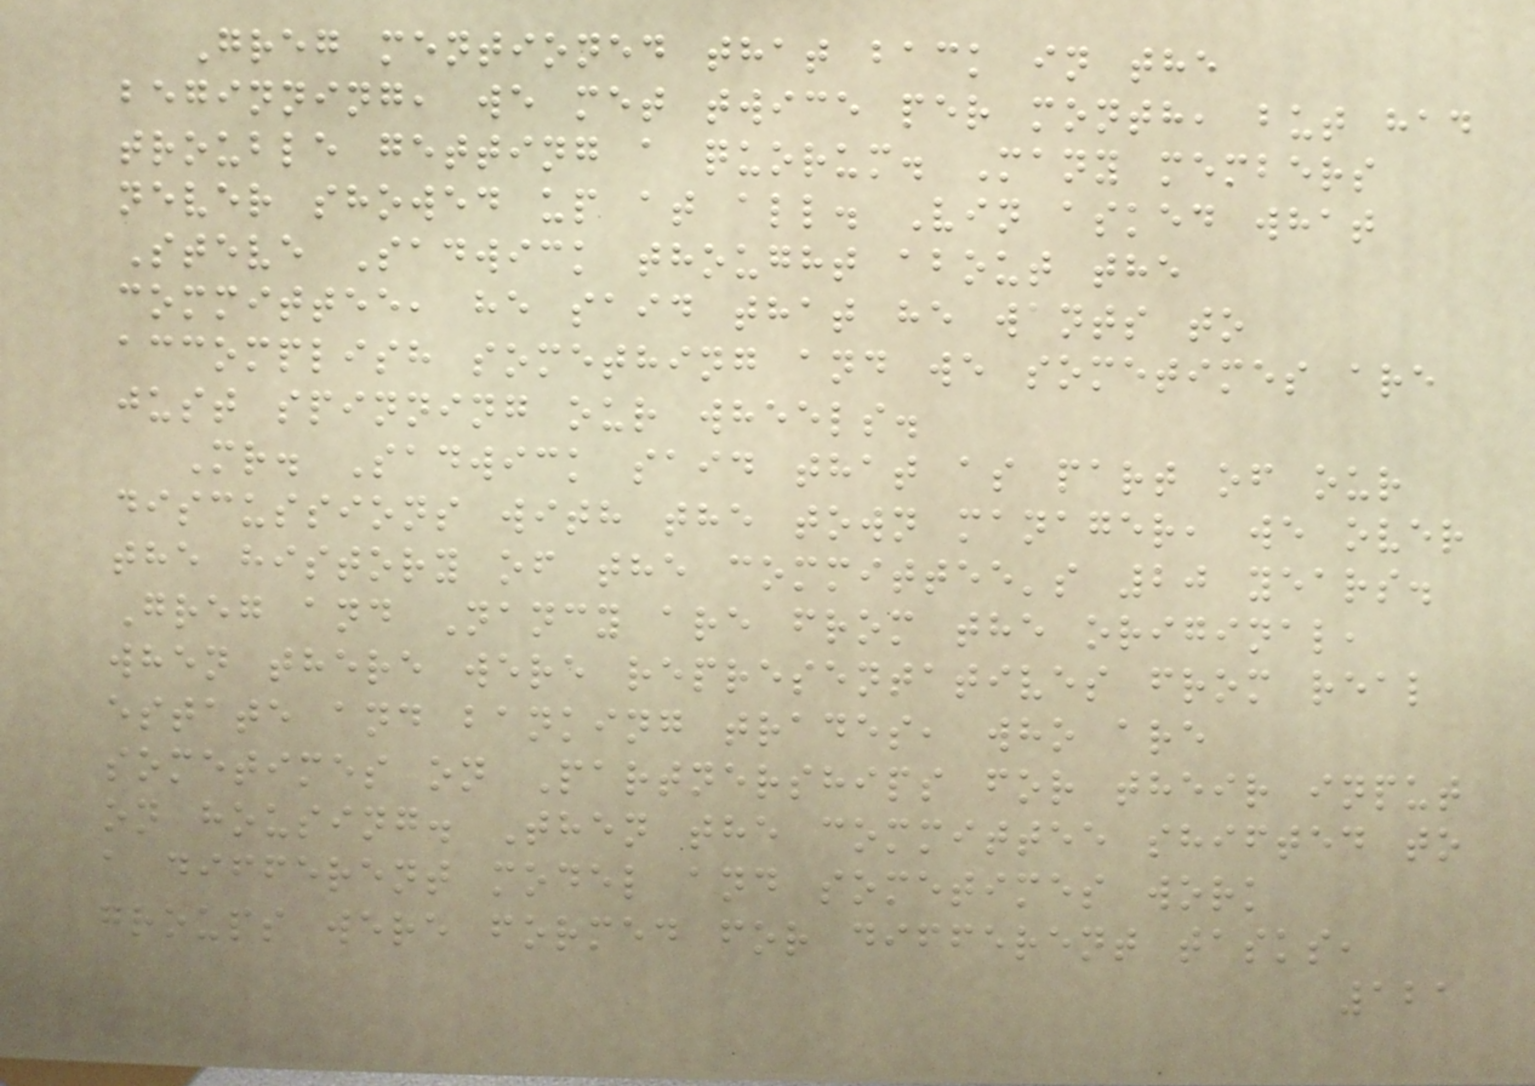Greg mentioned that back in the
beginning, we met twice per month, but had
trouble getting a quorum. Many members
never showed up at all. Vin asked what
Steve Sadwick thought about the
committee, he said that he wants to
accomplish something and we sometimes are
just spinning our wheels.
Mr. Sadwick said that as part of our
discussions with the town manager, we over
the history of the committee's 20 years.
Greg and Nancy are from the original,
when there were representatives from real
estate and banking trades, who are
sometimes on Partnerships for their input
on housing. Then the committee shifted to
a different model and sometimes work
groups were formed for different tasks,
121
